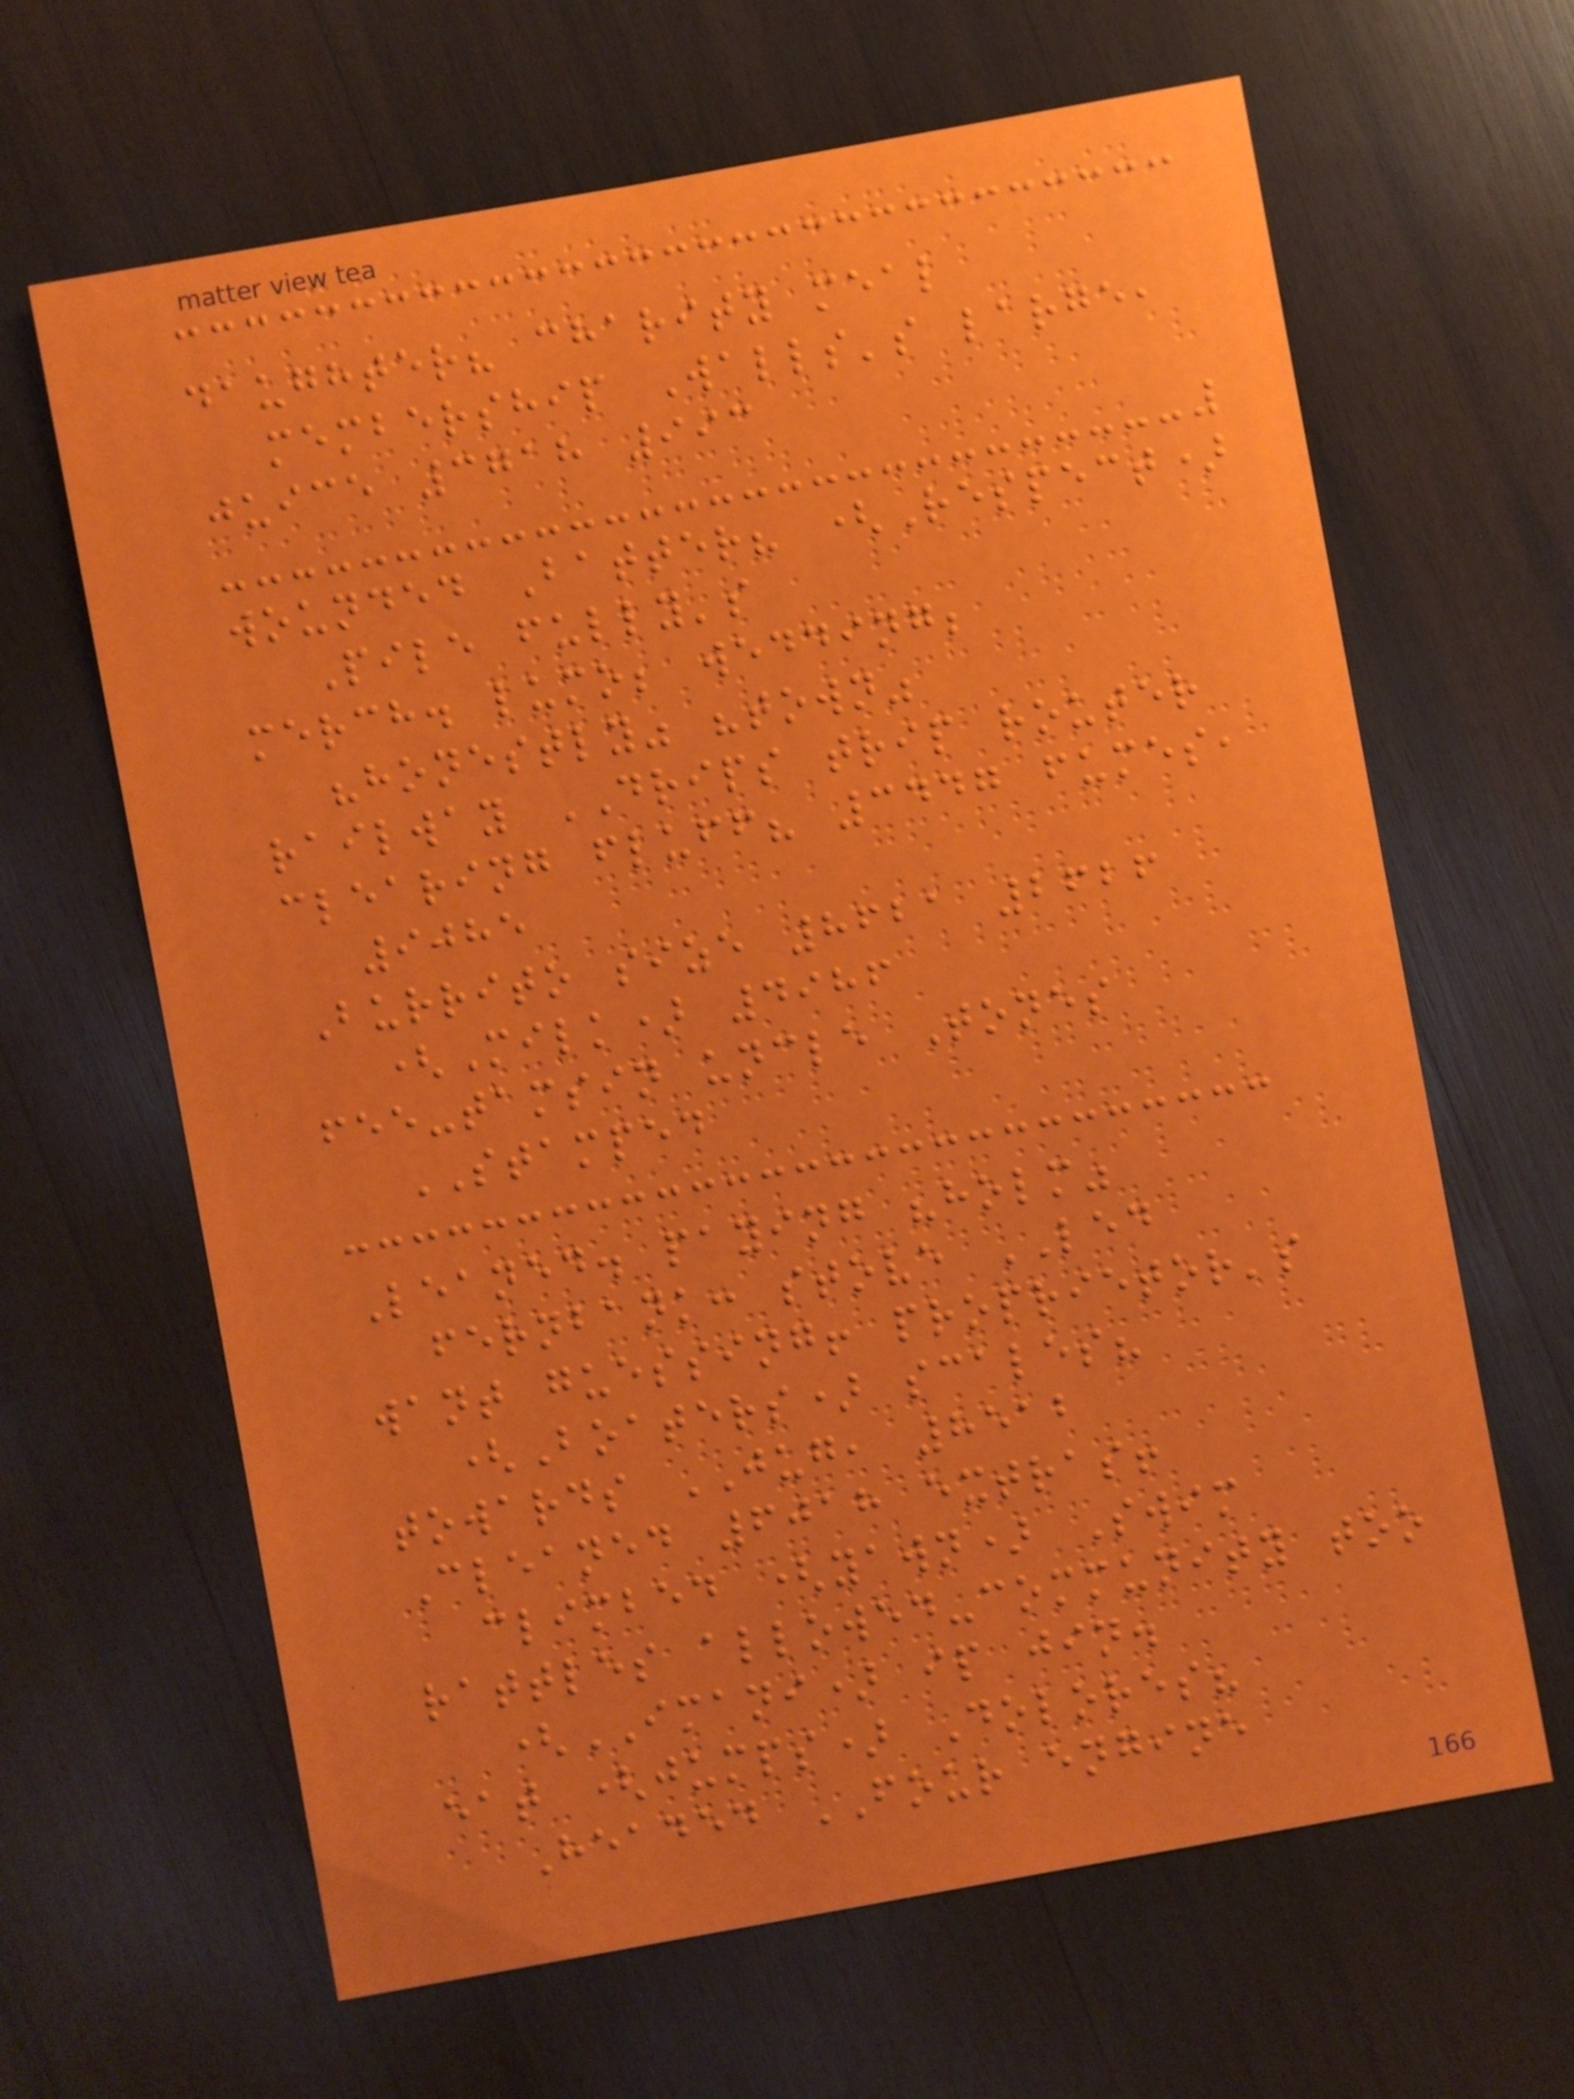daughter? charity meal
membership Walls's large,
juice 3718 993
wounded Batter? (Respect)
Pile fully's
merch. lumo; wedding;
"honestly" "town"
railway DRIPS trip router
clearing fluff? 3447 fumes,
9085
Burrito size 8621 2626
(Milk) 4986
fee-tamsin uncle Tones
STAMPED
Leaned. paying "holm"
fernbank: stove LED
want guessing! proprietor's
(Boaters) scales?
towards JUG, 8512
Cleaned 6018 extras!
climbed (yawn) Swim
rattles allowed-community too
(IMANI) ip jin.
eat (jumps) Dolores?
Headed FOUR engine
